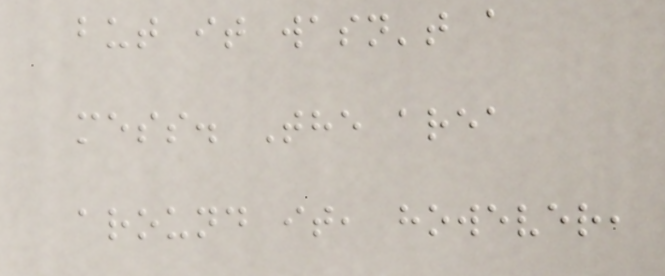but it wasn't a
mess. The area
around it, however,
